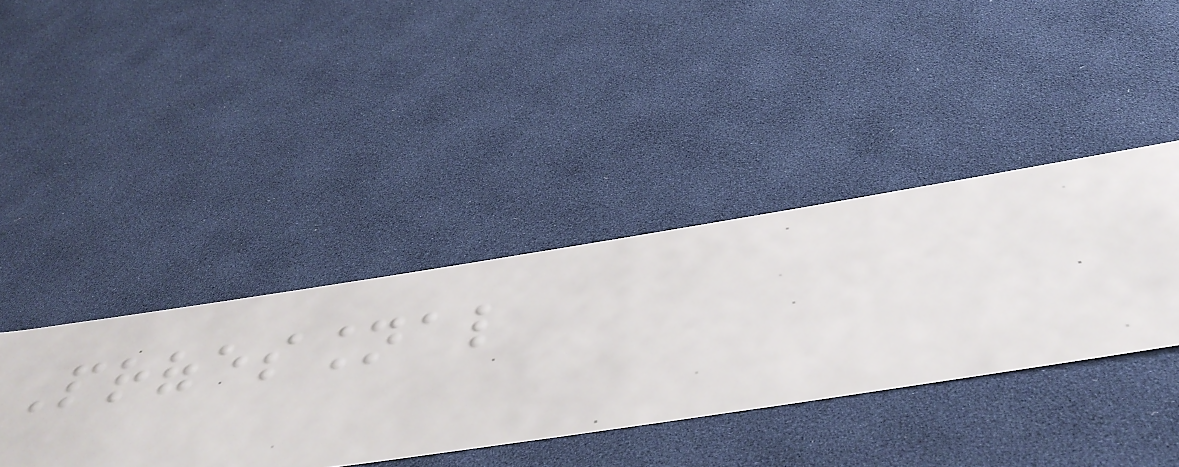Professional
